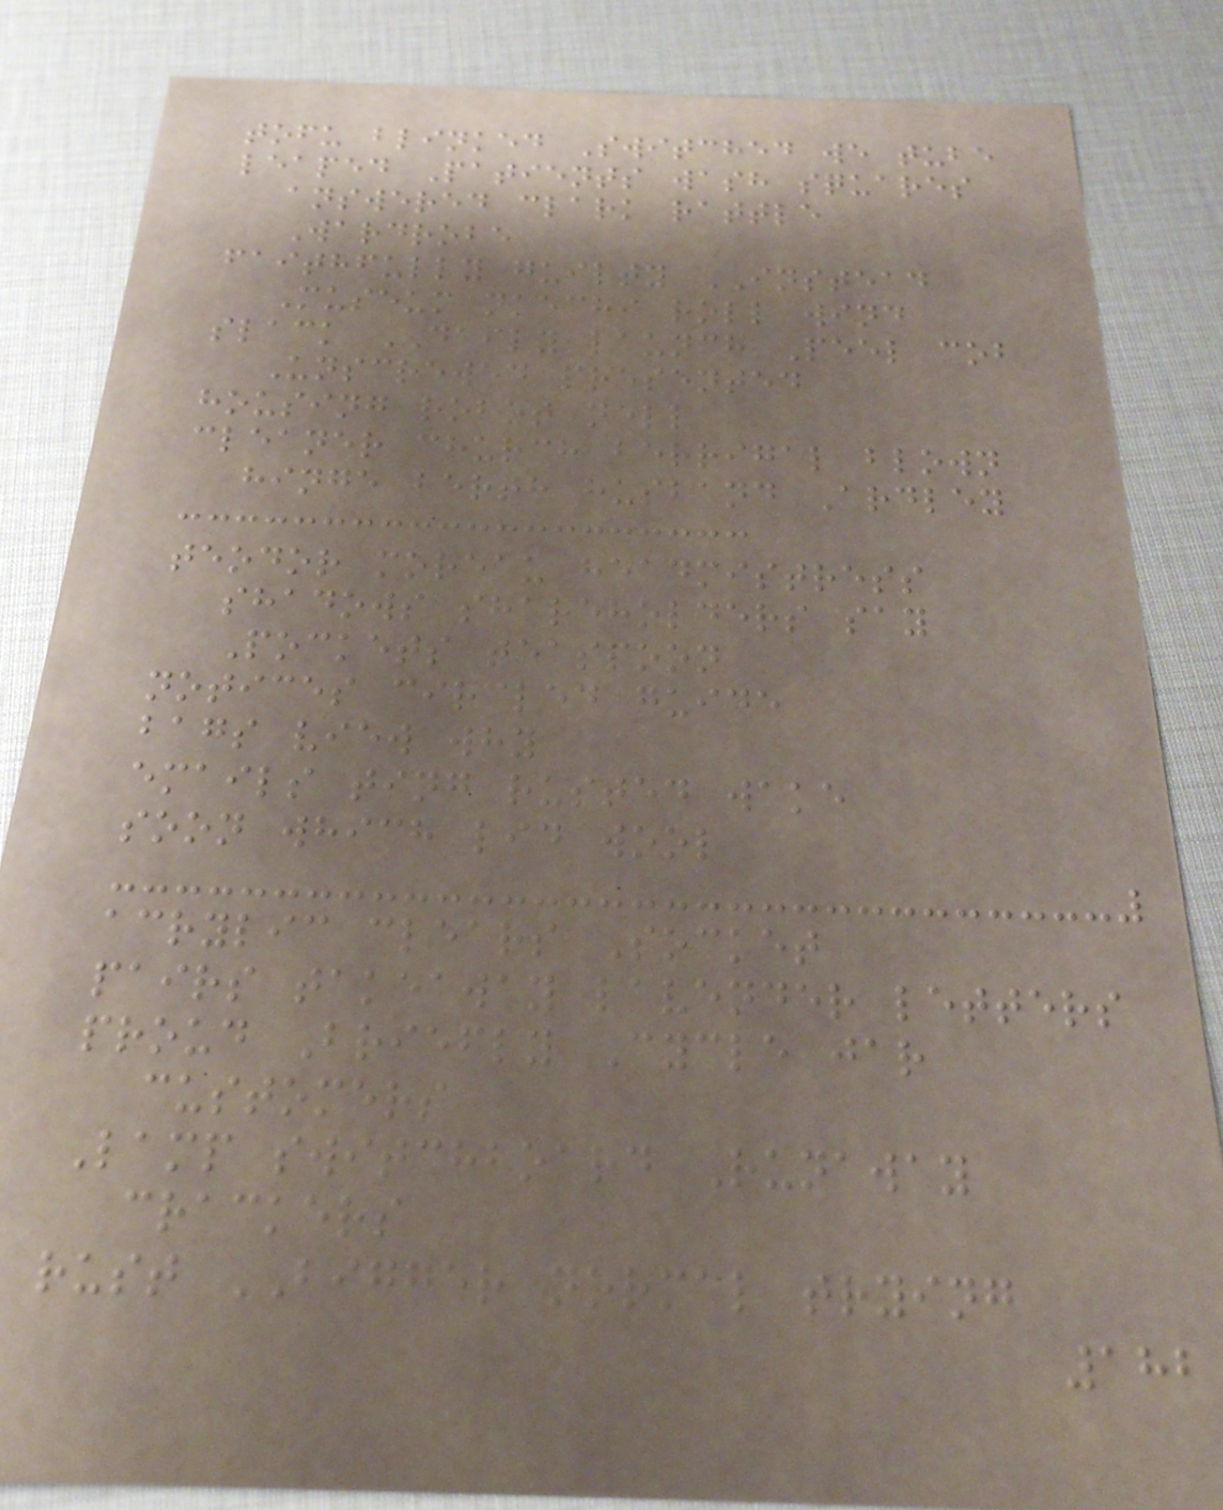tofu blinked Switched we tube
leaped Patients wash squares
answered clark rattle
Wardrobe
faithfully guilty INSTEAD
Museum nkechi roll wind
slack DAILY launch Peel cob
Unscrewed presented
housing robot nell
cleaner church berrigal blown
hinge berth husband Ardley
teodor moreau headmistress
shadows shareholders say
Pockets teaspoon
notices circled guide
bags view why
emails ting rusted wake
soon which lid wool
acrylic clears Socket
pairs takeaway lavender letters
proud Briefly Cycle jar
customers
Lamp switchboard Runaway
crackers
rust BIGGER normal trying
182
